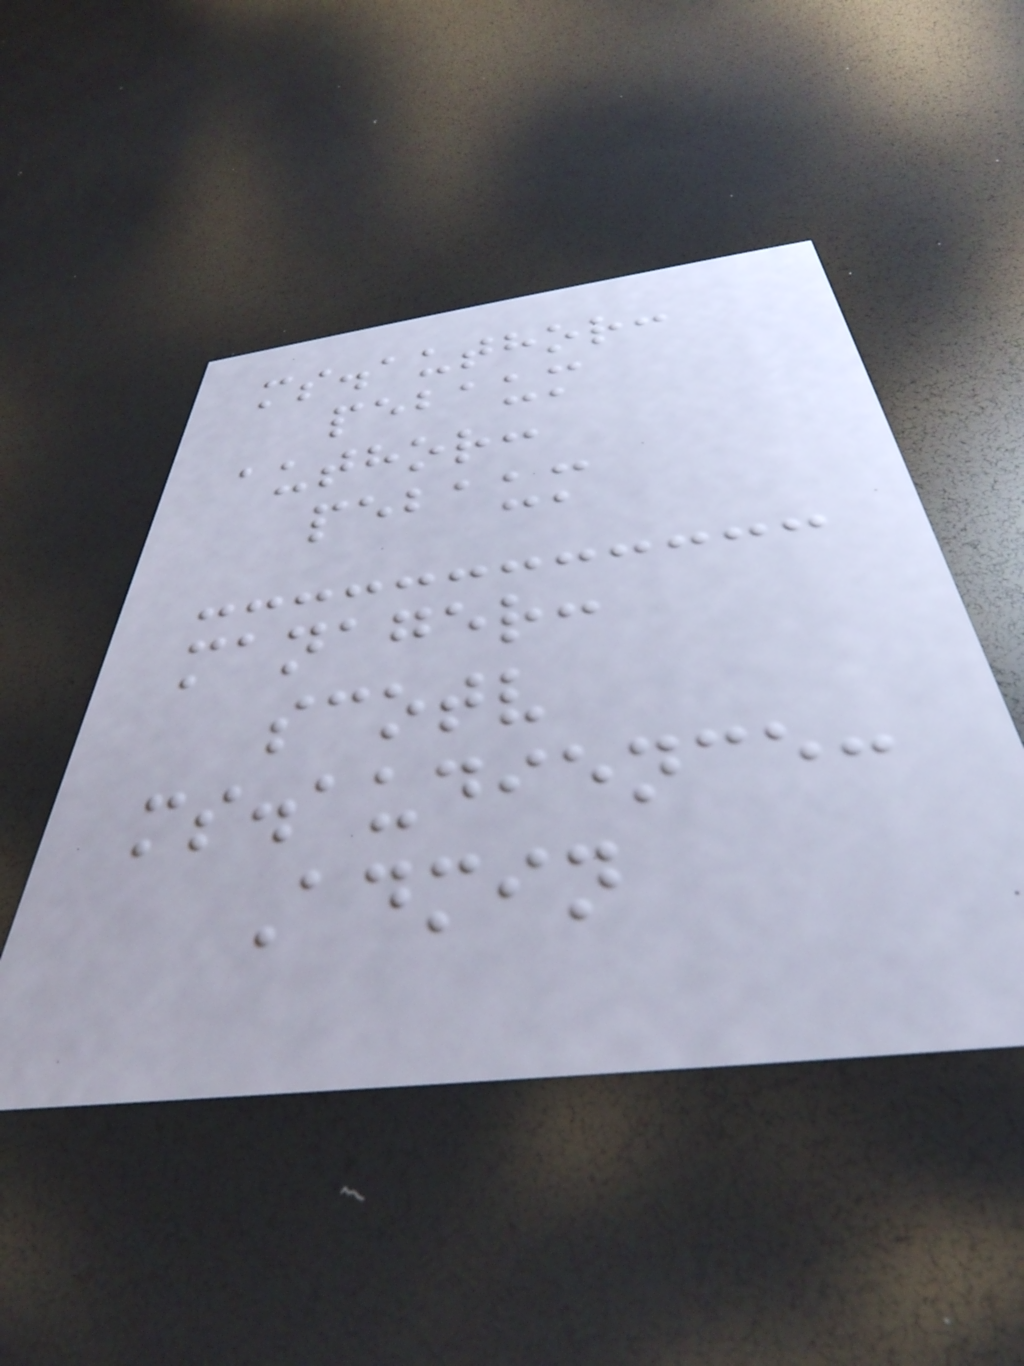ms.author:
pebaum
author:
pebaum
manager:
scotv
ms.audience:
Admin
